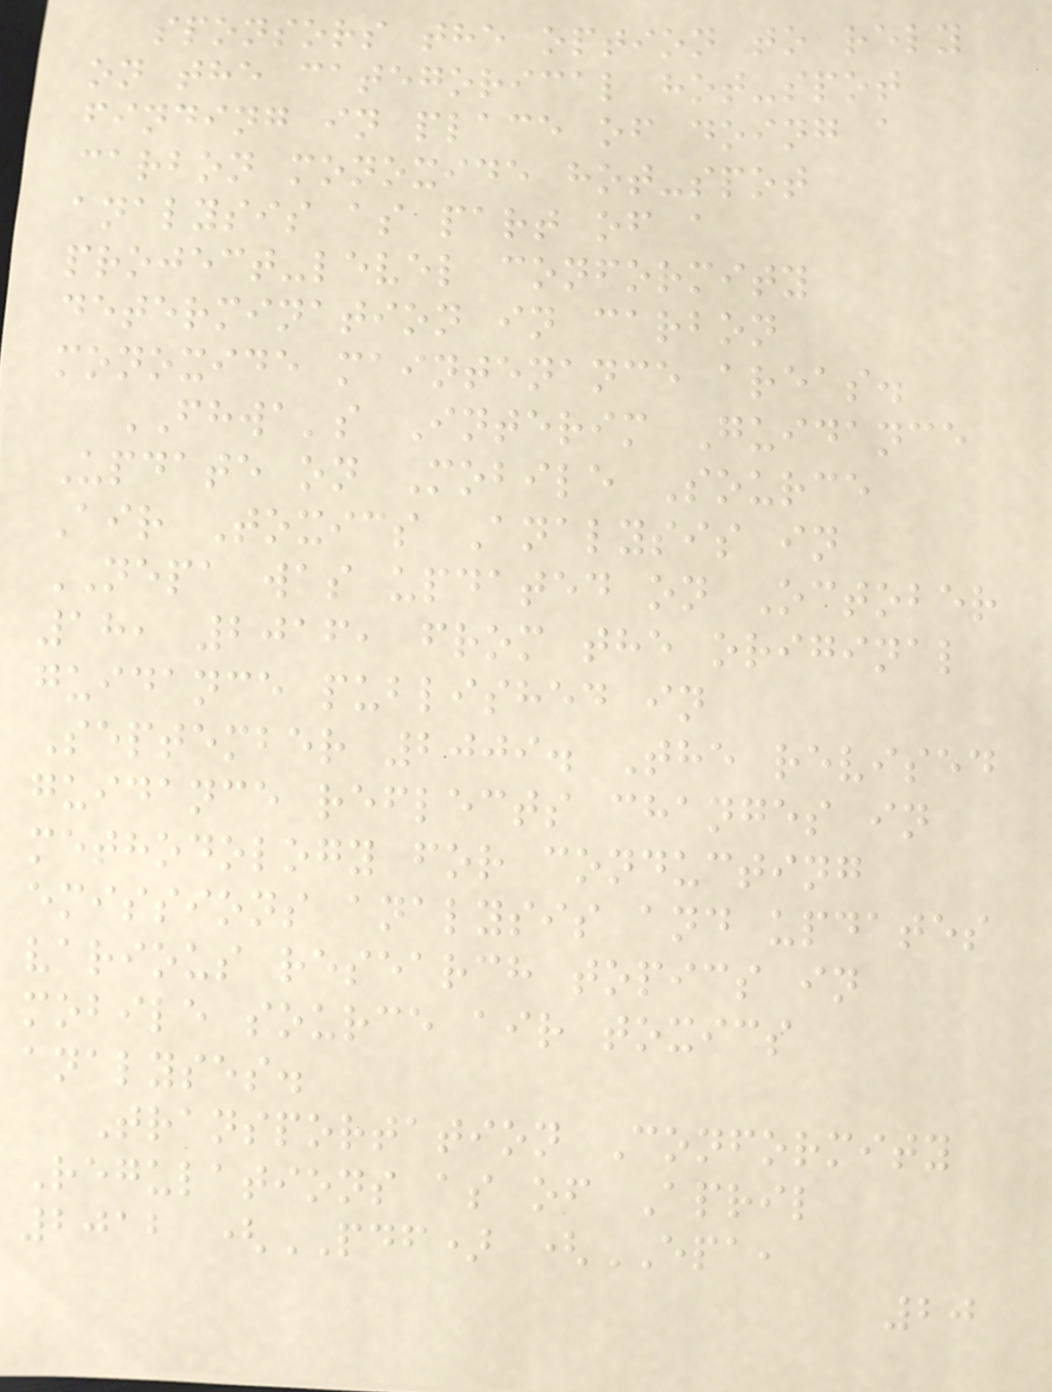sponsors the option to rely
on the categorical hot-spot
finding in place of doing a
carbon monoxide hot-spot
analysis as part of a
project-level conformity
determination in carbon
monoxide maintenance areas.
FHWA's Interim Guidance
Update on Mobile Source
Air Toxics Analysis in
NEPA was updated on October
18, 2016, from the original
guidance published in
September 2009. The revised
guidance reflects changes in
methodology for conducting
emissions analysis and updates
various research topics in
mobile source air toxics
analyses.
Transportation Conformity
Regulations as of April
2012 (PDF) (EPA,
20
